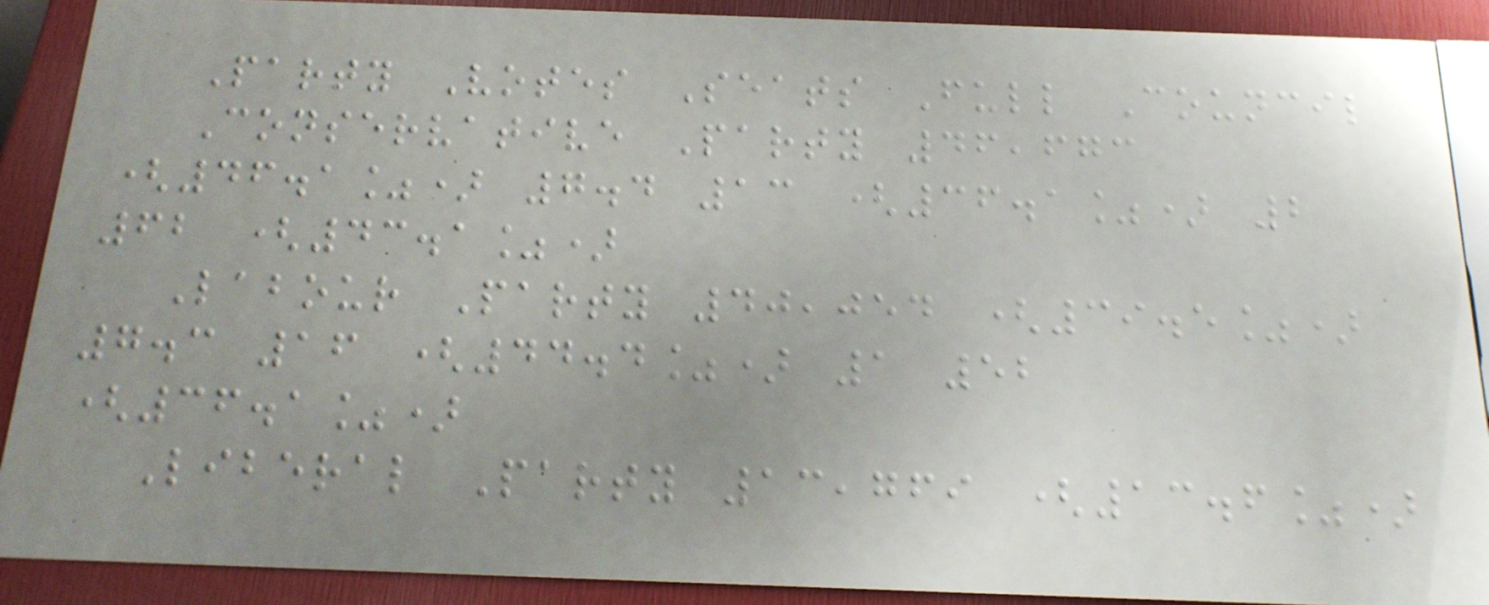Party Votes Seats Full Council
Conservative Party 46,673
(46.1%) 7.4 13 (36.1%) 2
62 (43.1%)
Labour Party 40,054 (39.5%)
7.3 16 (44.4%) 1 52
(36.1%)
Liberal Party 13,769 (13.6%)
